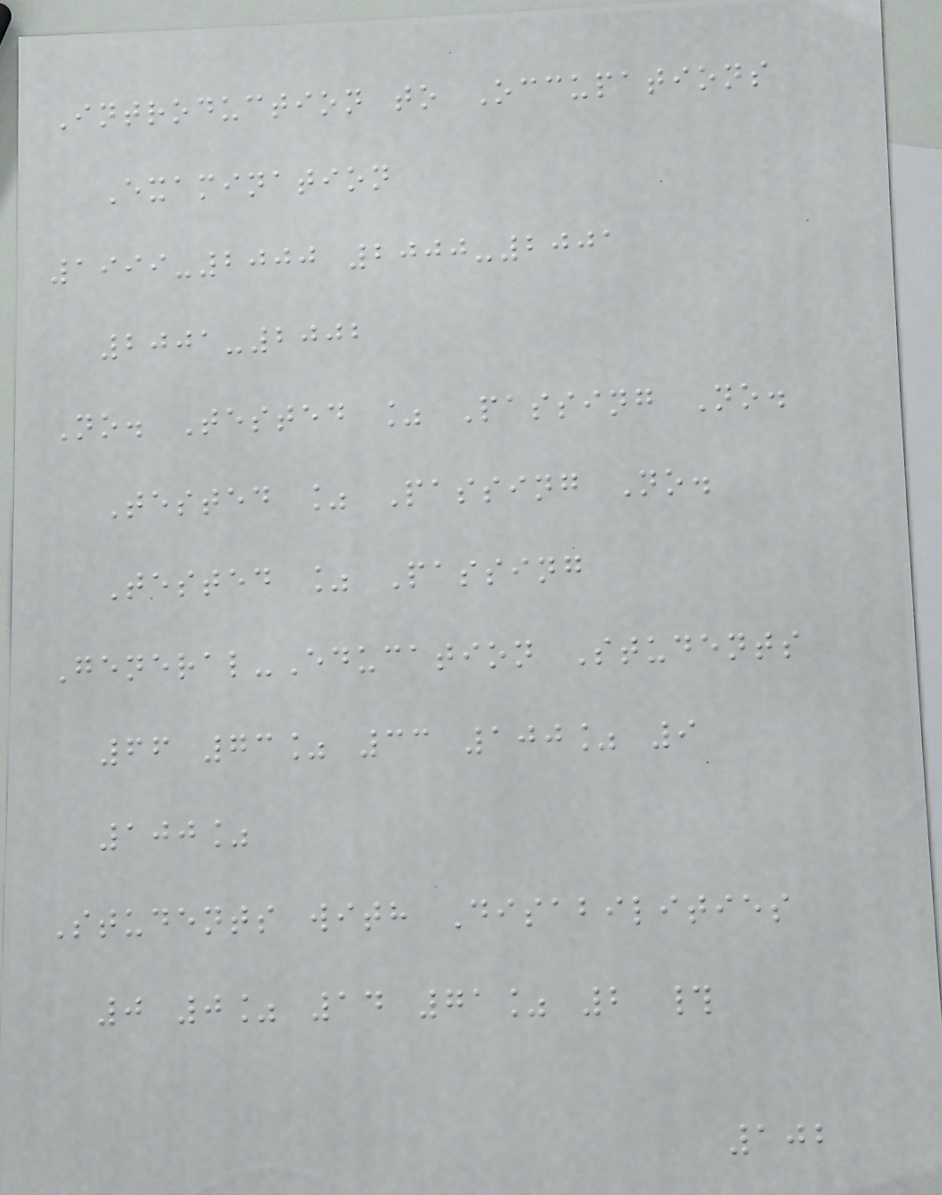Introduction to Occupations
Examination
1999-2000 2000-2001
2001-2002
No. Tested % Passing No.
Tested % Passing No.
Tested % Passing
General-Education Students
66 73% 33 100% 9
100%
Students with Disabilities
0 0% 14 71% 2 #
102
